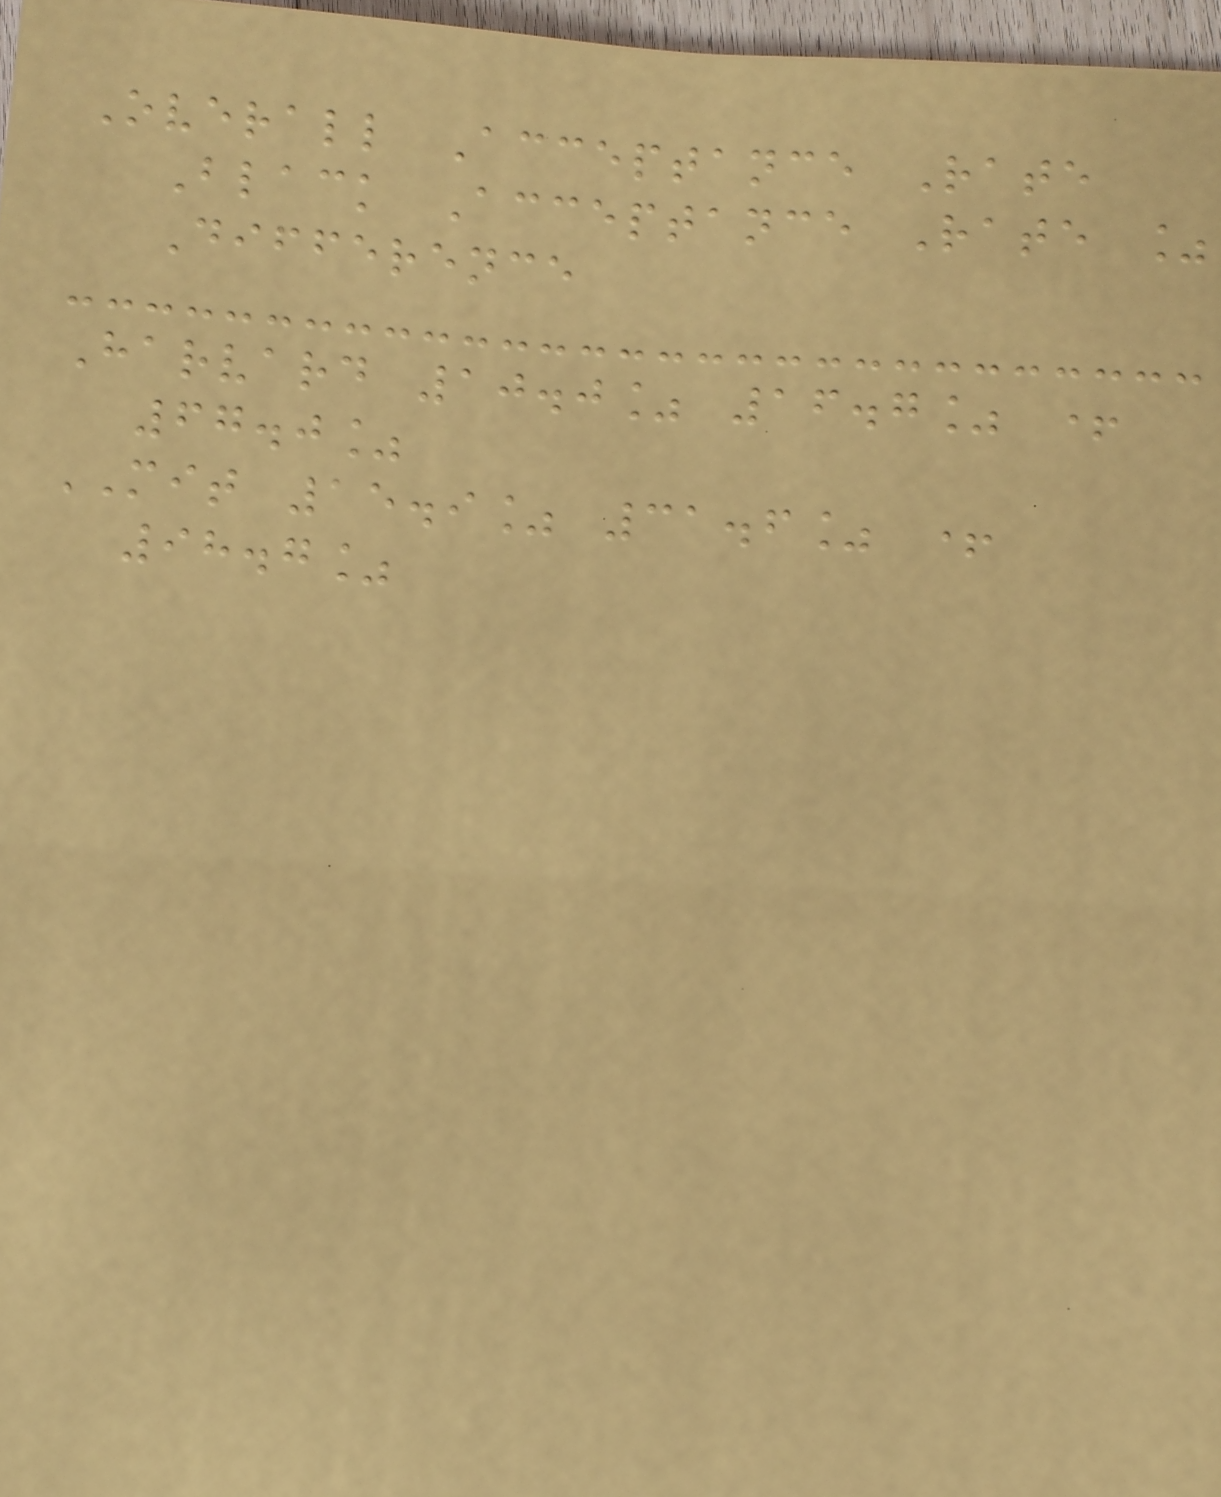Overall Acceptance Rate
Black Acceptance Rate %
Difference
Harvard 10.0% 16.7% +
67.0%
MIT 15.9% 31.6% +
98.7%
